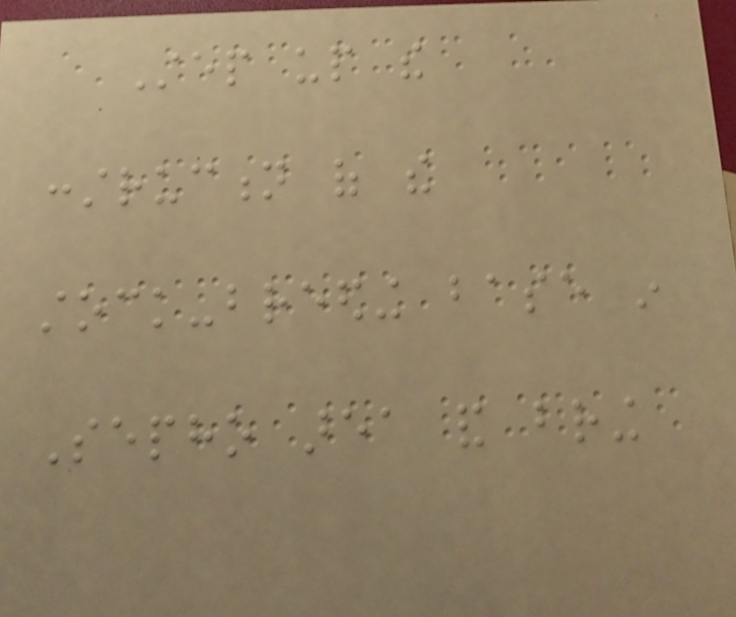Step up the
construction of the
stock-breeding base in
Sepho area and bring
